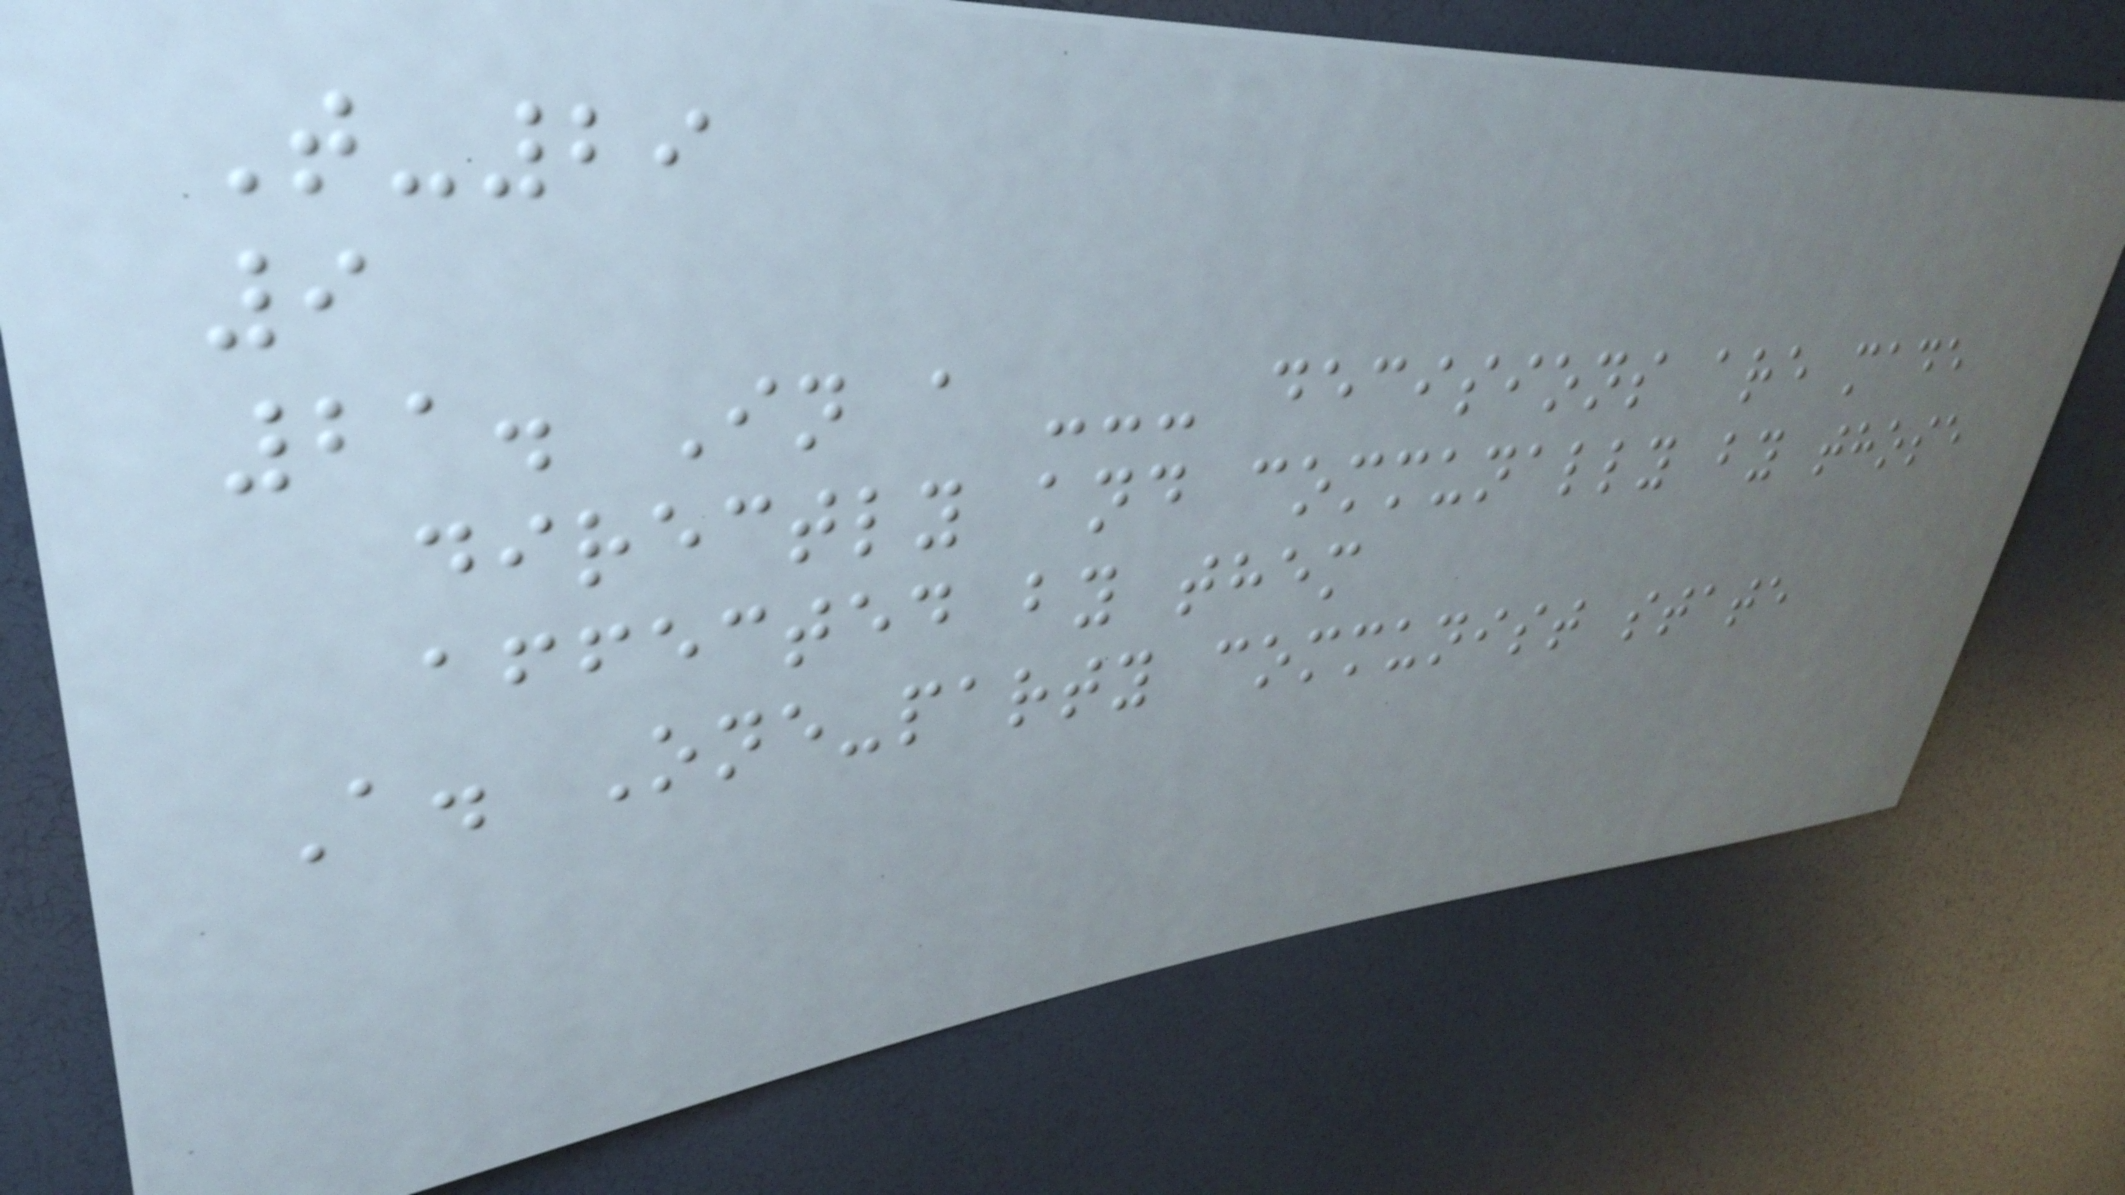T-29
9
21. In a --- decisions are made
directly and communally by those
affected by them
A. One-party communist state
